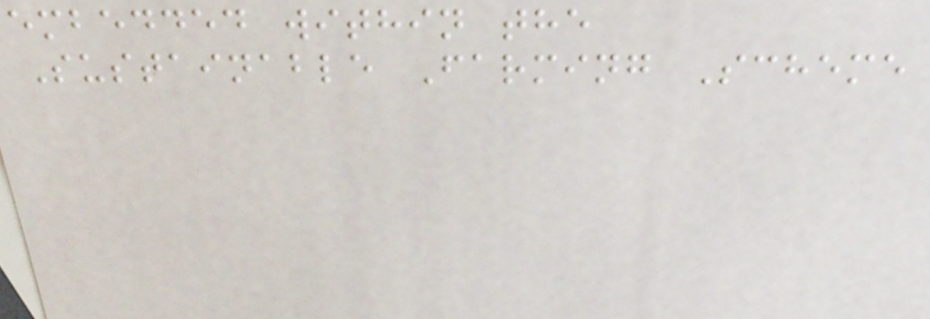embedded within the
Sustainable Farming Scheme
